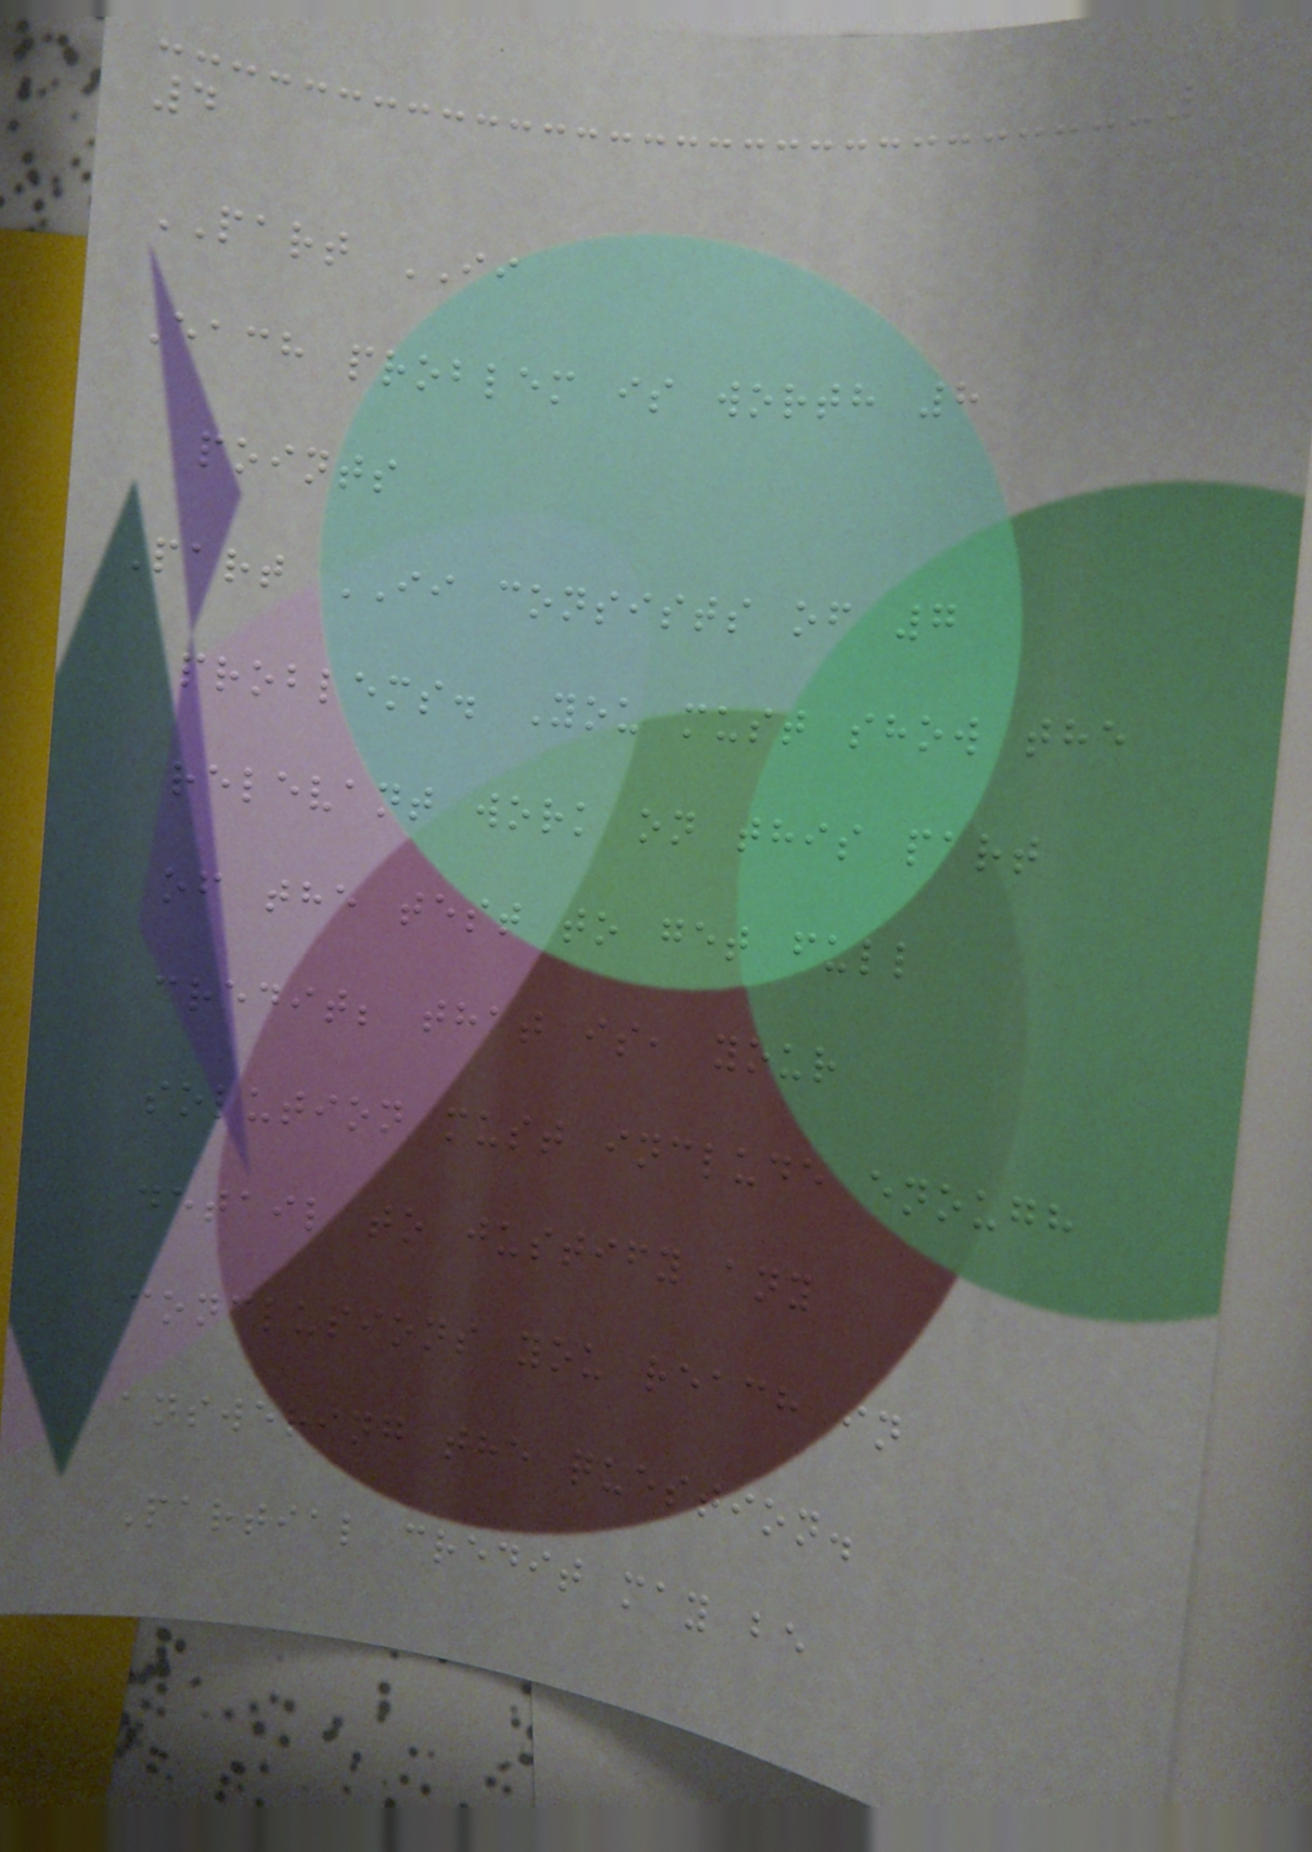4
PART II
Each problem is worth 8
points
Part II consists of 7
problems. You must show the
relevant work on this part
of the test to get full
credit; that is, your
solution must include enough
detail to justify any
conclusions you reach in
answering the question.
Partial credit may be
